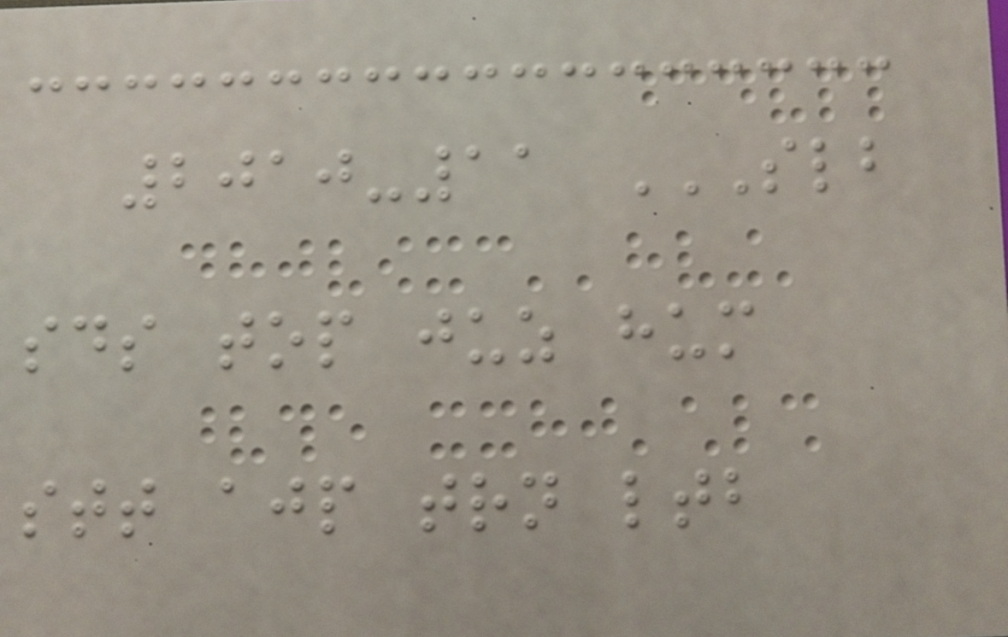2010-11 SLB
SDS TOP JUZ HUM
STT AJP TRN LTB
